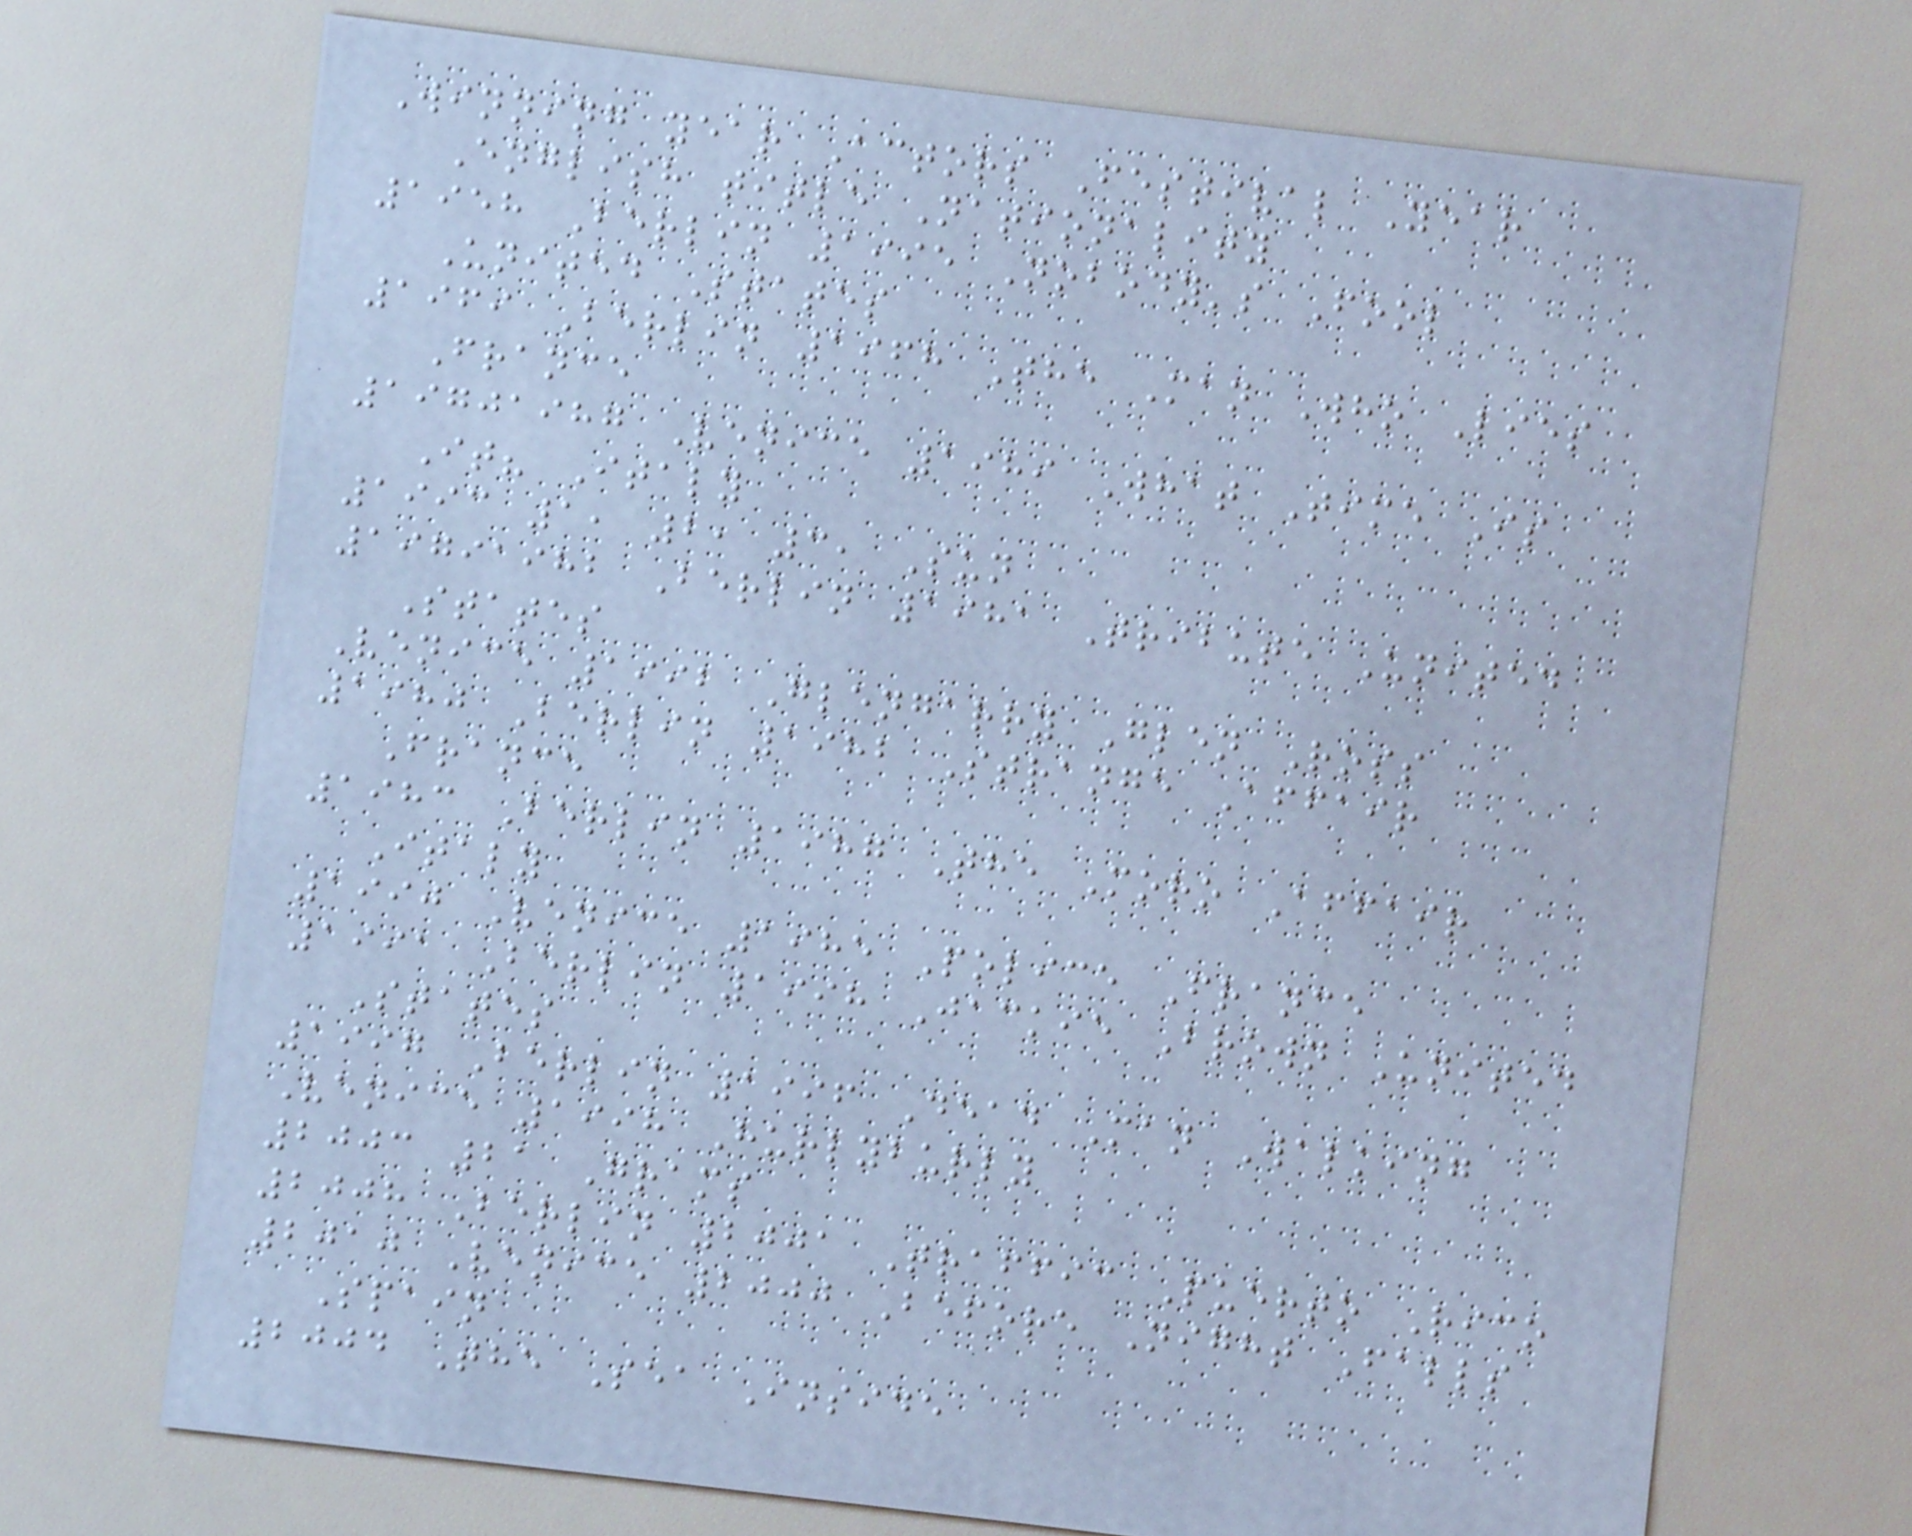Winning year Actors Festival Year
English title Nationality
1958 Berlin 1995 Nobody's Fool
United States
1969 Berlin 1968 The Man Who Lies
France
19701987 Venice 1989 What Time Is
It? Italy
1993 1, 2, 3, Sun
19791982 Berlin 1981 Tribute United
States
Venice 1992 Glengarry Glen Ross
1980 Berlin 1982 Strange Affair
France
1983 Berlin 1987 The Moro Affair
Italy
1990 Venice 1985 Police France
1991 Berlin 1998 Jackie Brown United
States
1997 Berlin 1996 Dead Man Walking
Venice 1998 Hurlyburly
2003 21 Grams
2008 Berlin 2001 Traffic Puerto Rico
2010 Venice 2000 Before Night Falls
Spain
2004 The Sea Inside
